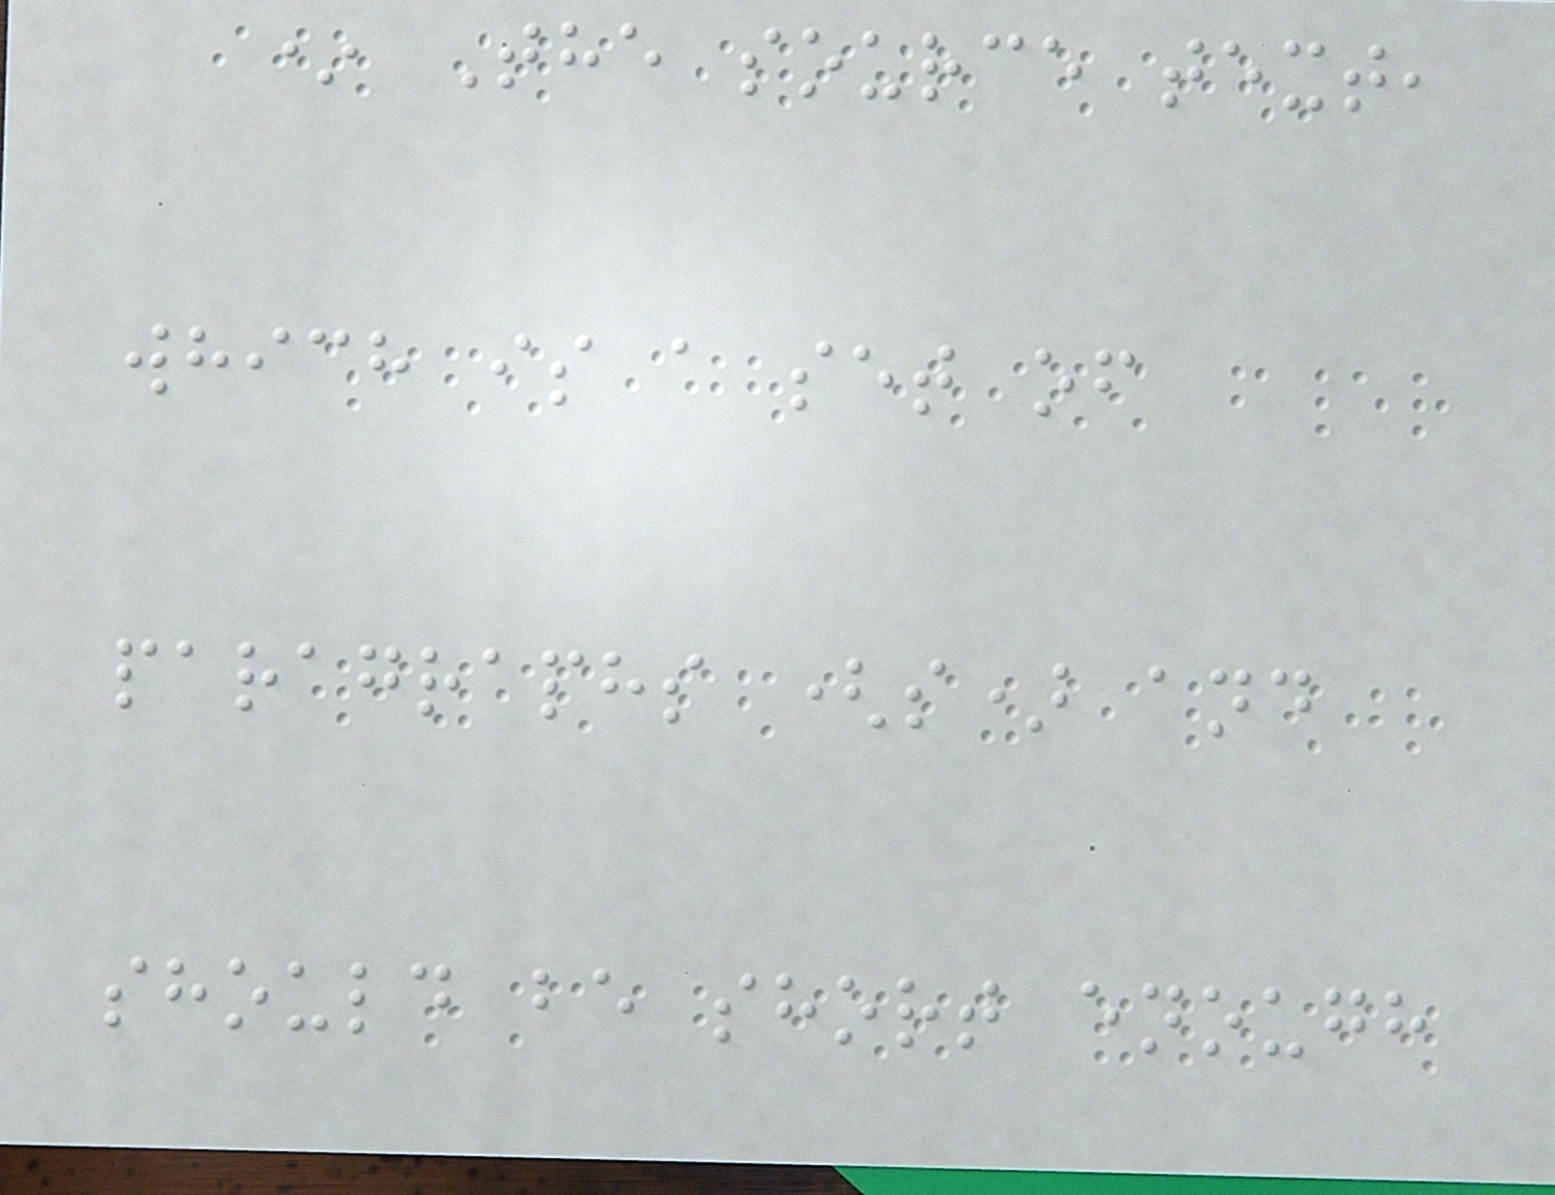* The source text,
which is a set of
paragraphs (s) and
should be short enough
